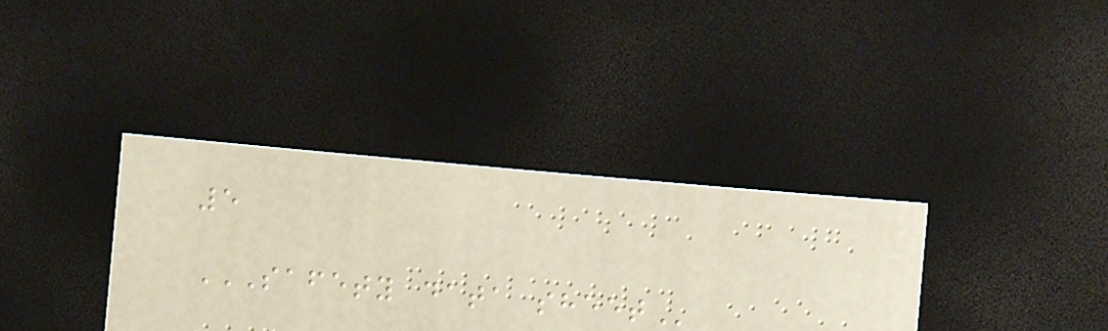5
SAFETY DATA SHEET
